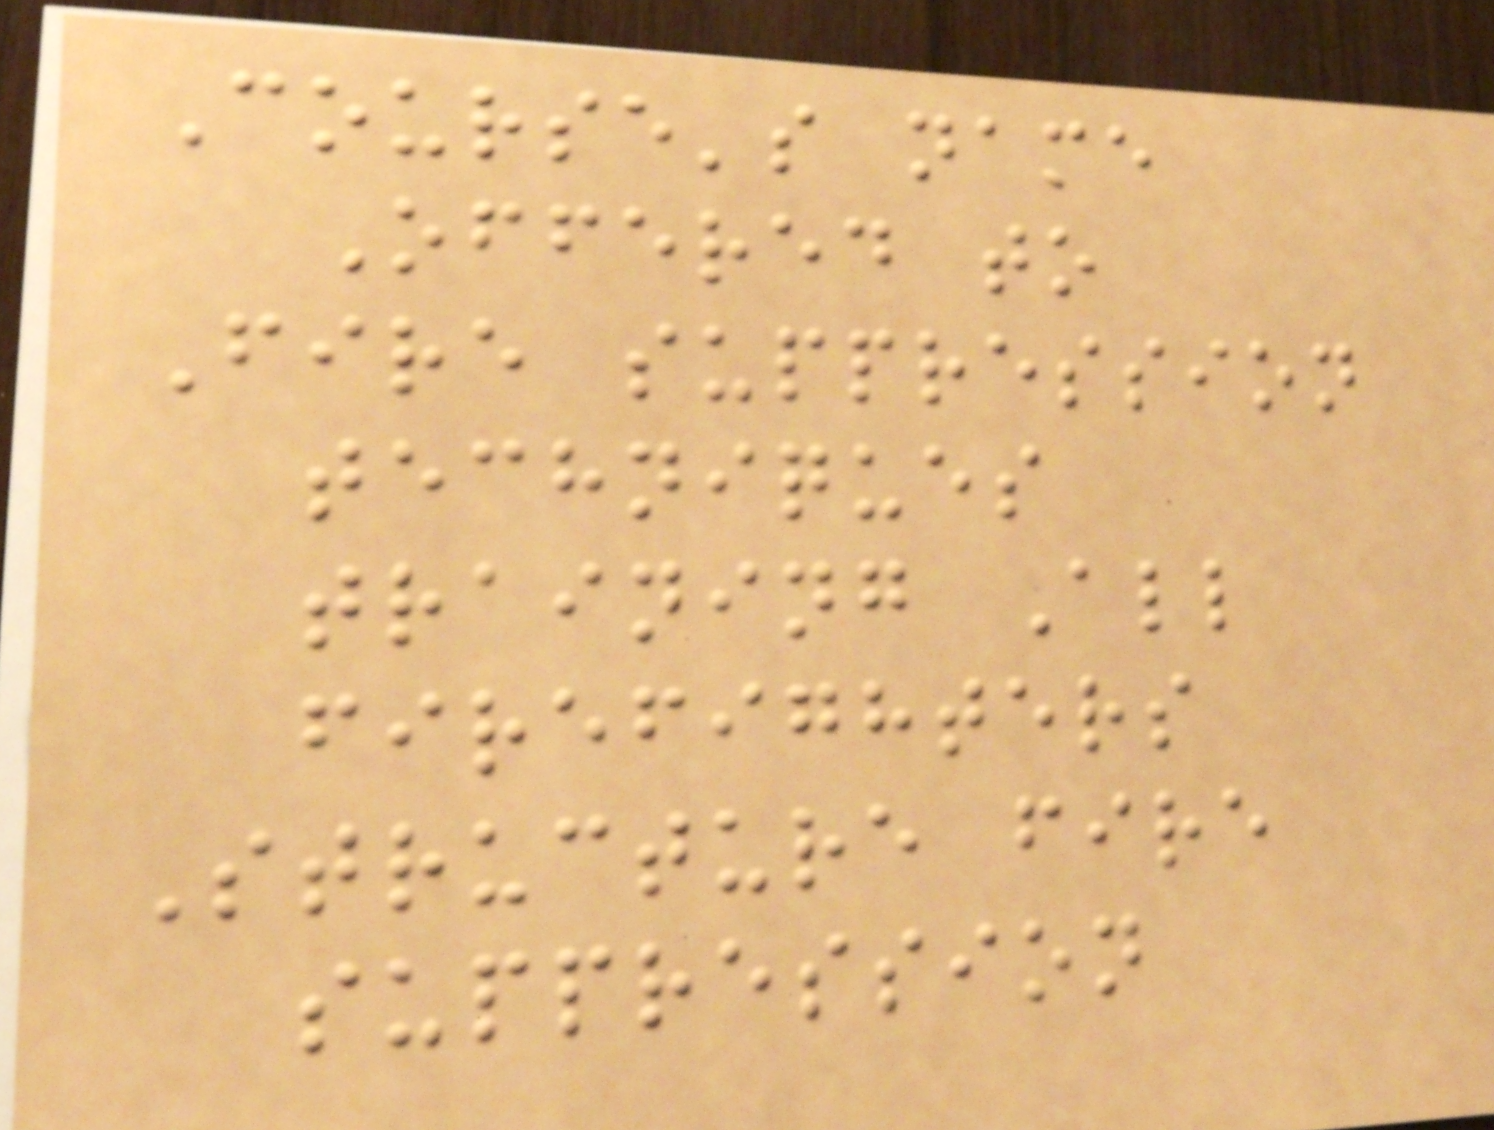Course's name
Offered to
Fire suppression
techniques
training All
firefighters
Structure fire
suppression
